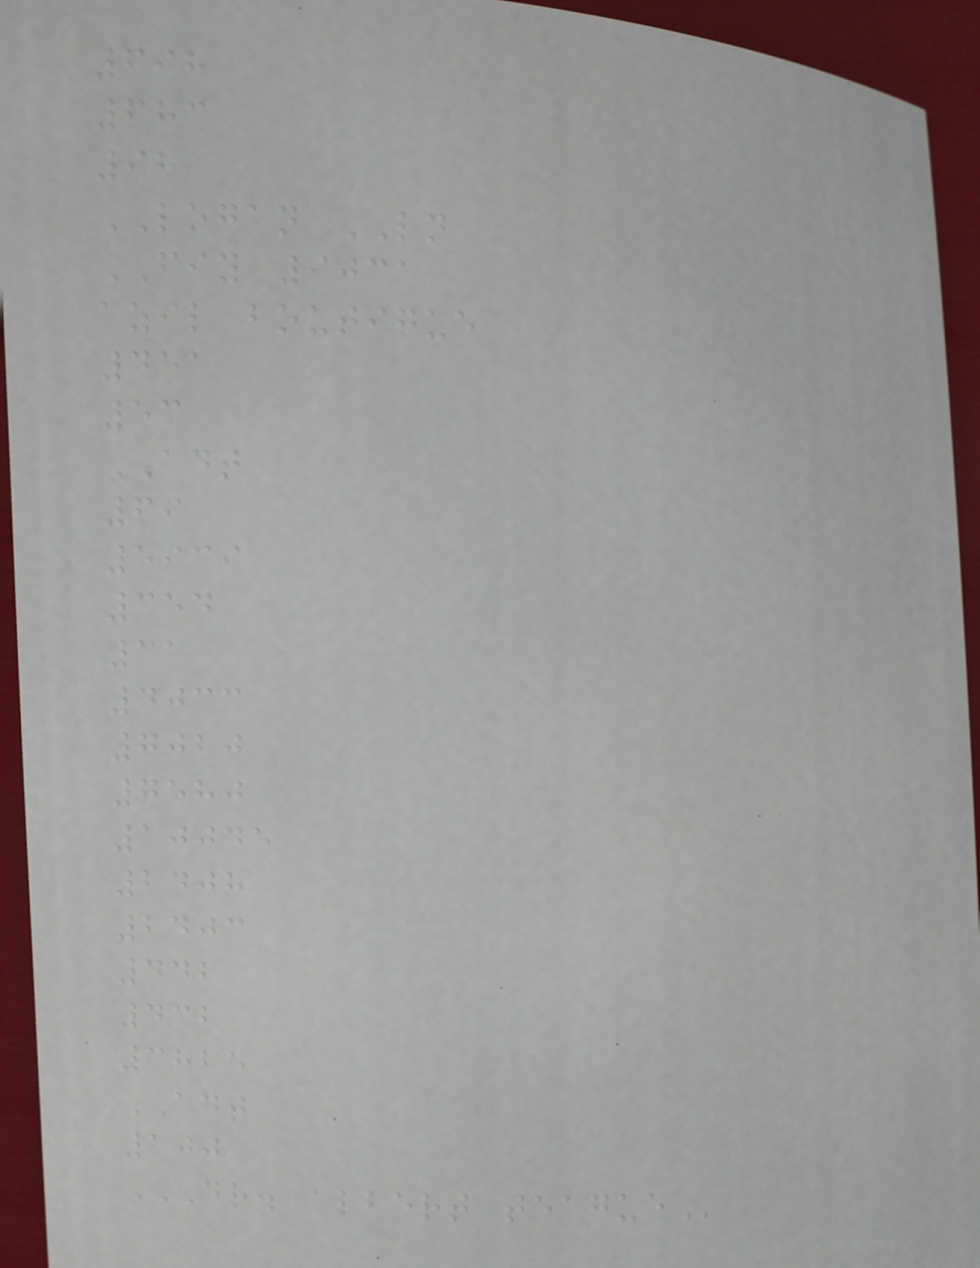698
683
98
LOGAN LN
FIY 9031
azil boutique
451
53
ADT
69
5939
354
31
4033
7020
7580
10045
2408
2403
442
432
3825
ADT
100
DR. ALBERT TEAGUE
